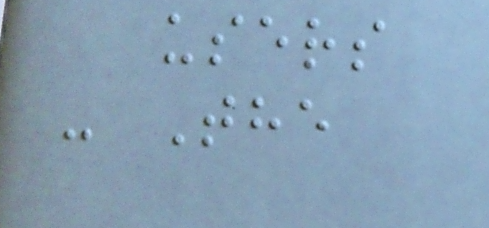users
- The
